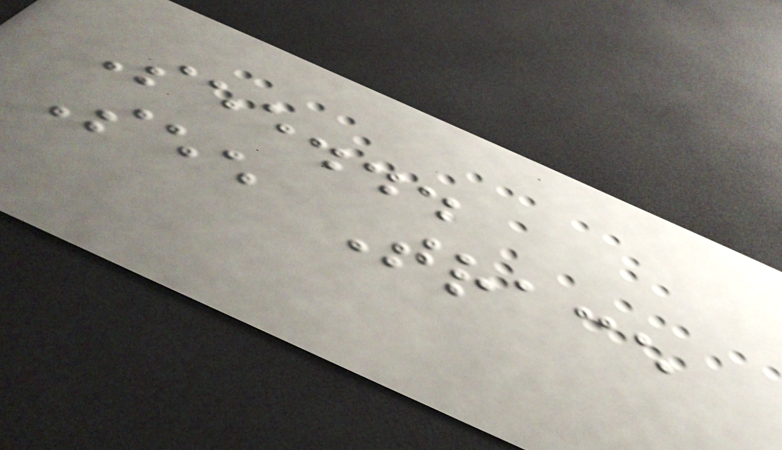See...
See Trace
